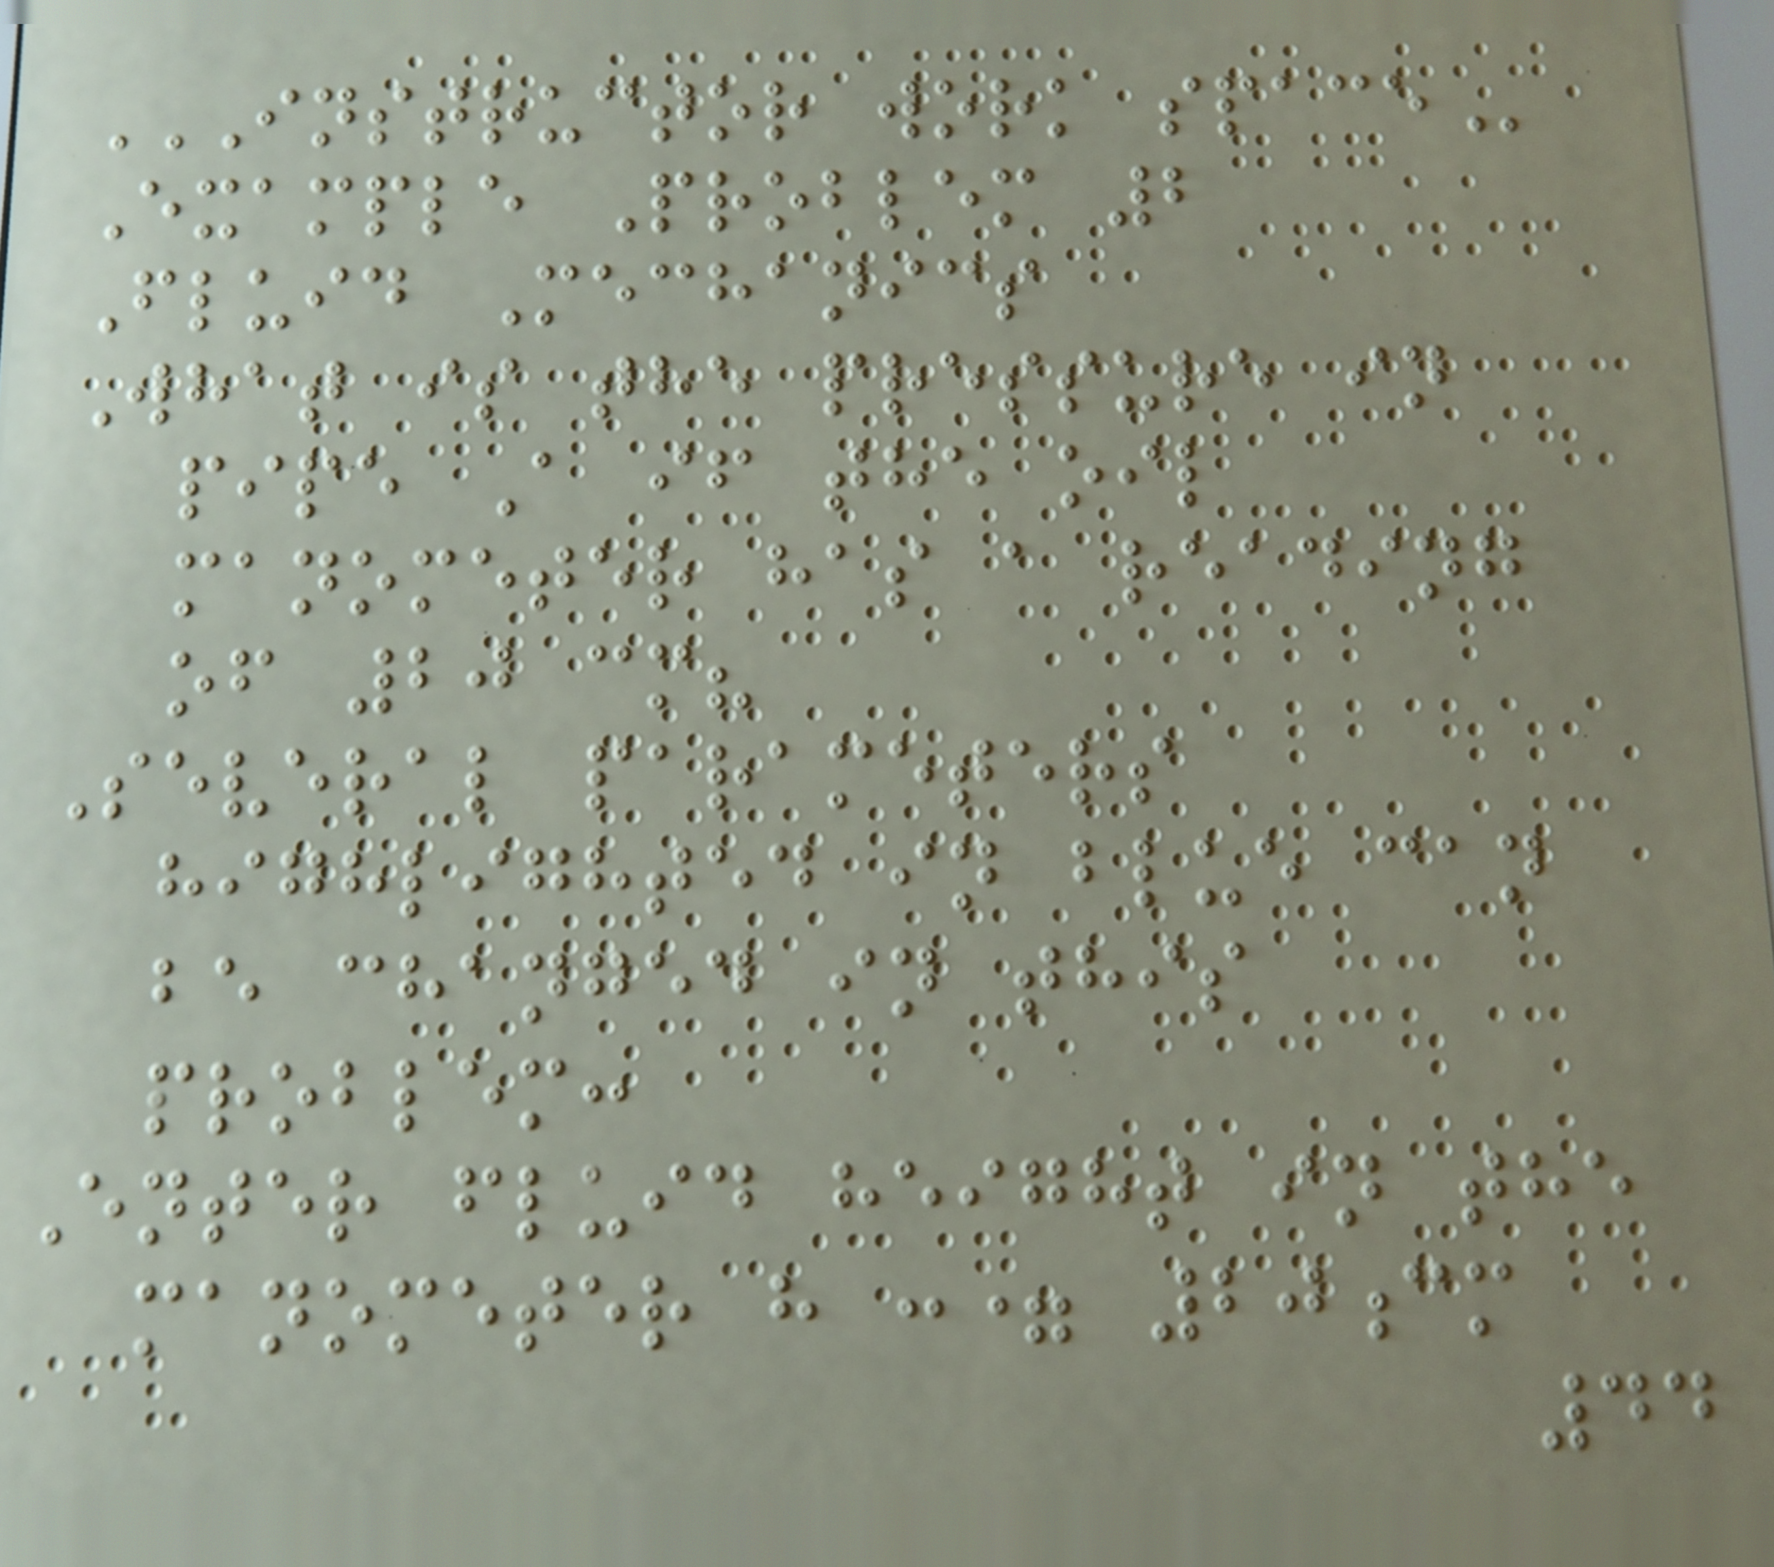INSTRUCTOR WORK SPACE
Example Problem 2
Fluid Mechanics
What is the pressure in
pipe A if the oil
manometer has a reading
of 20 cm?
Several parameters
highlighted in blue can
be changed in this
problem:
Enter fluid height in the
manometer h := 20cm
44
